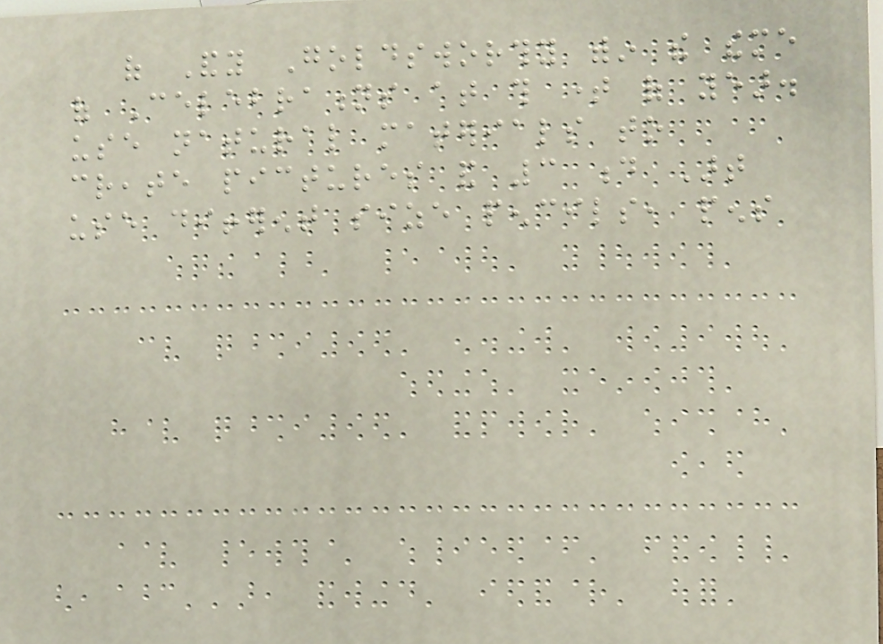of Andy Goldsworthy within the theme
of Celebrations at this time of year.
use natural materials to
create pictures and 3 d Art
use different size pencils, pens
